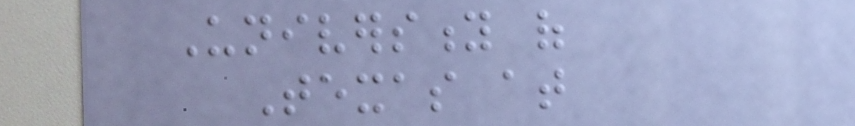University of
Texas at
